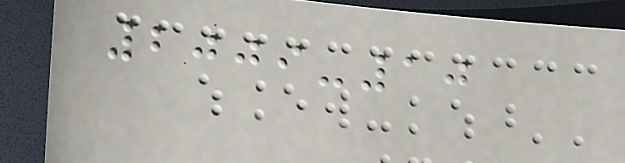2009-10
